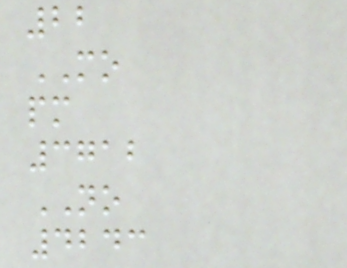22
MO
pm
3712
NO
4243
